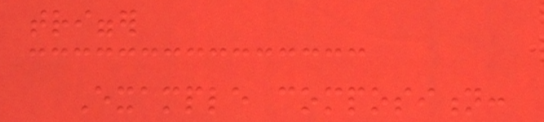trigger
Example composition:
